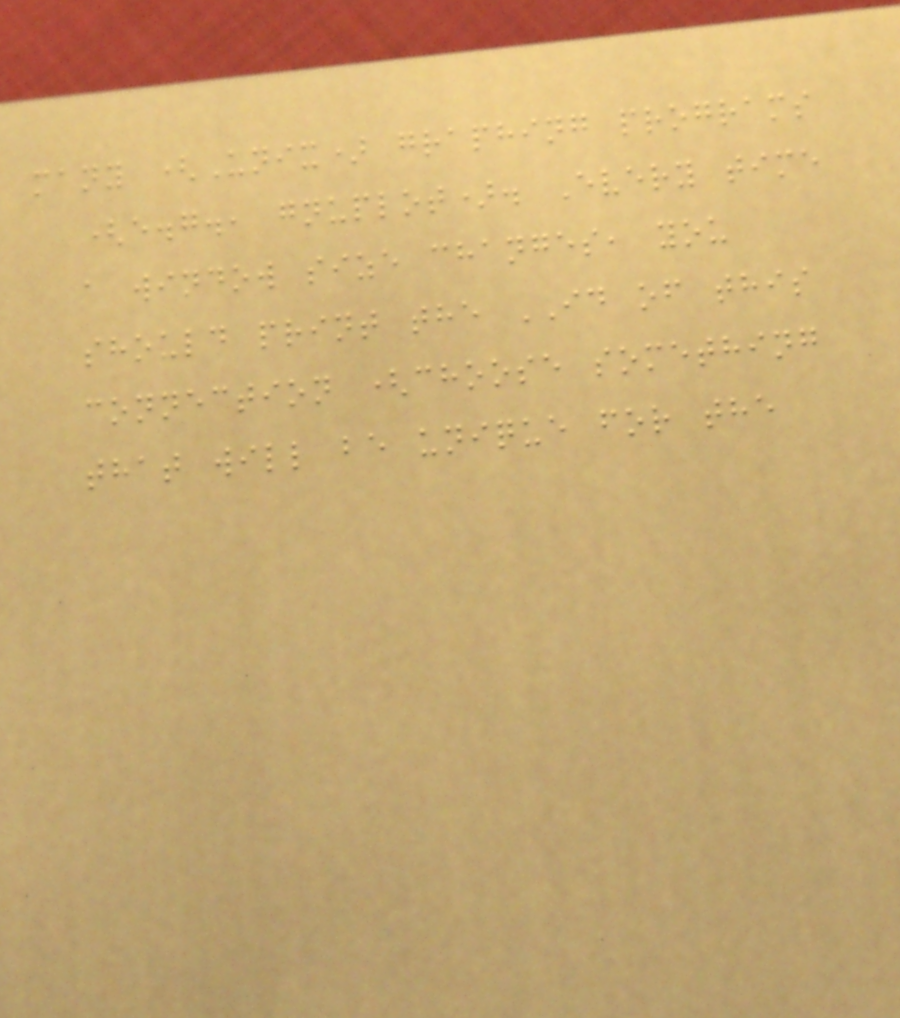many (Unix) graphing programs
(e.g., gnuplot). Every time
a window size changes, you
should print the ID of this
connection (choose something
that will be unique for the
